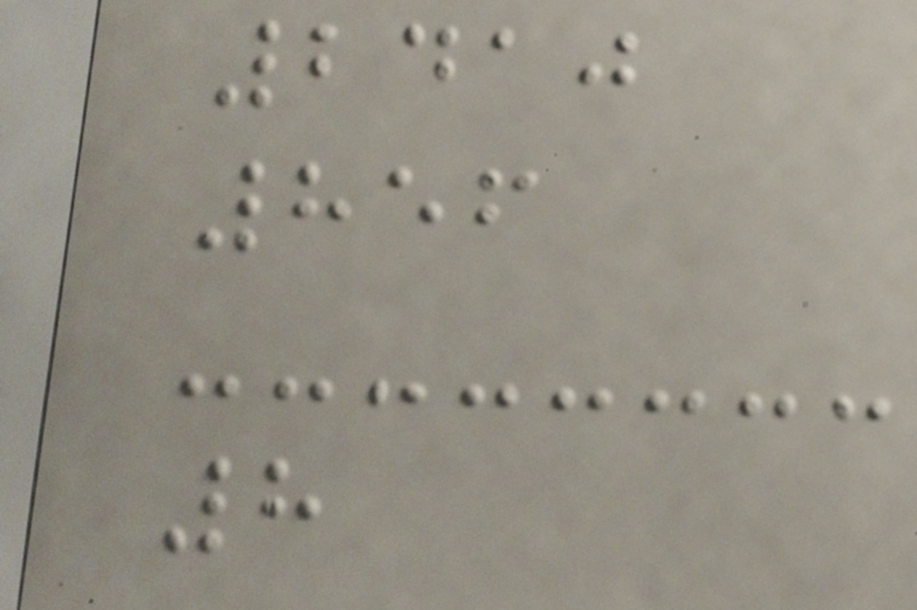2410
856
8
